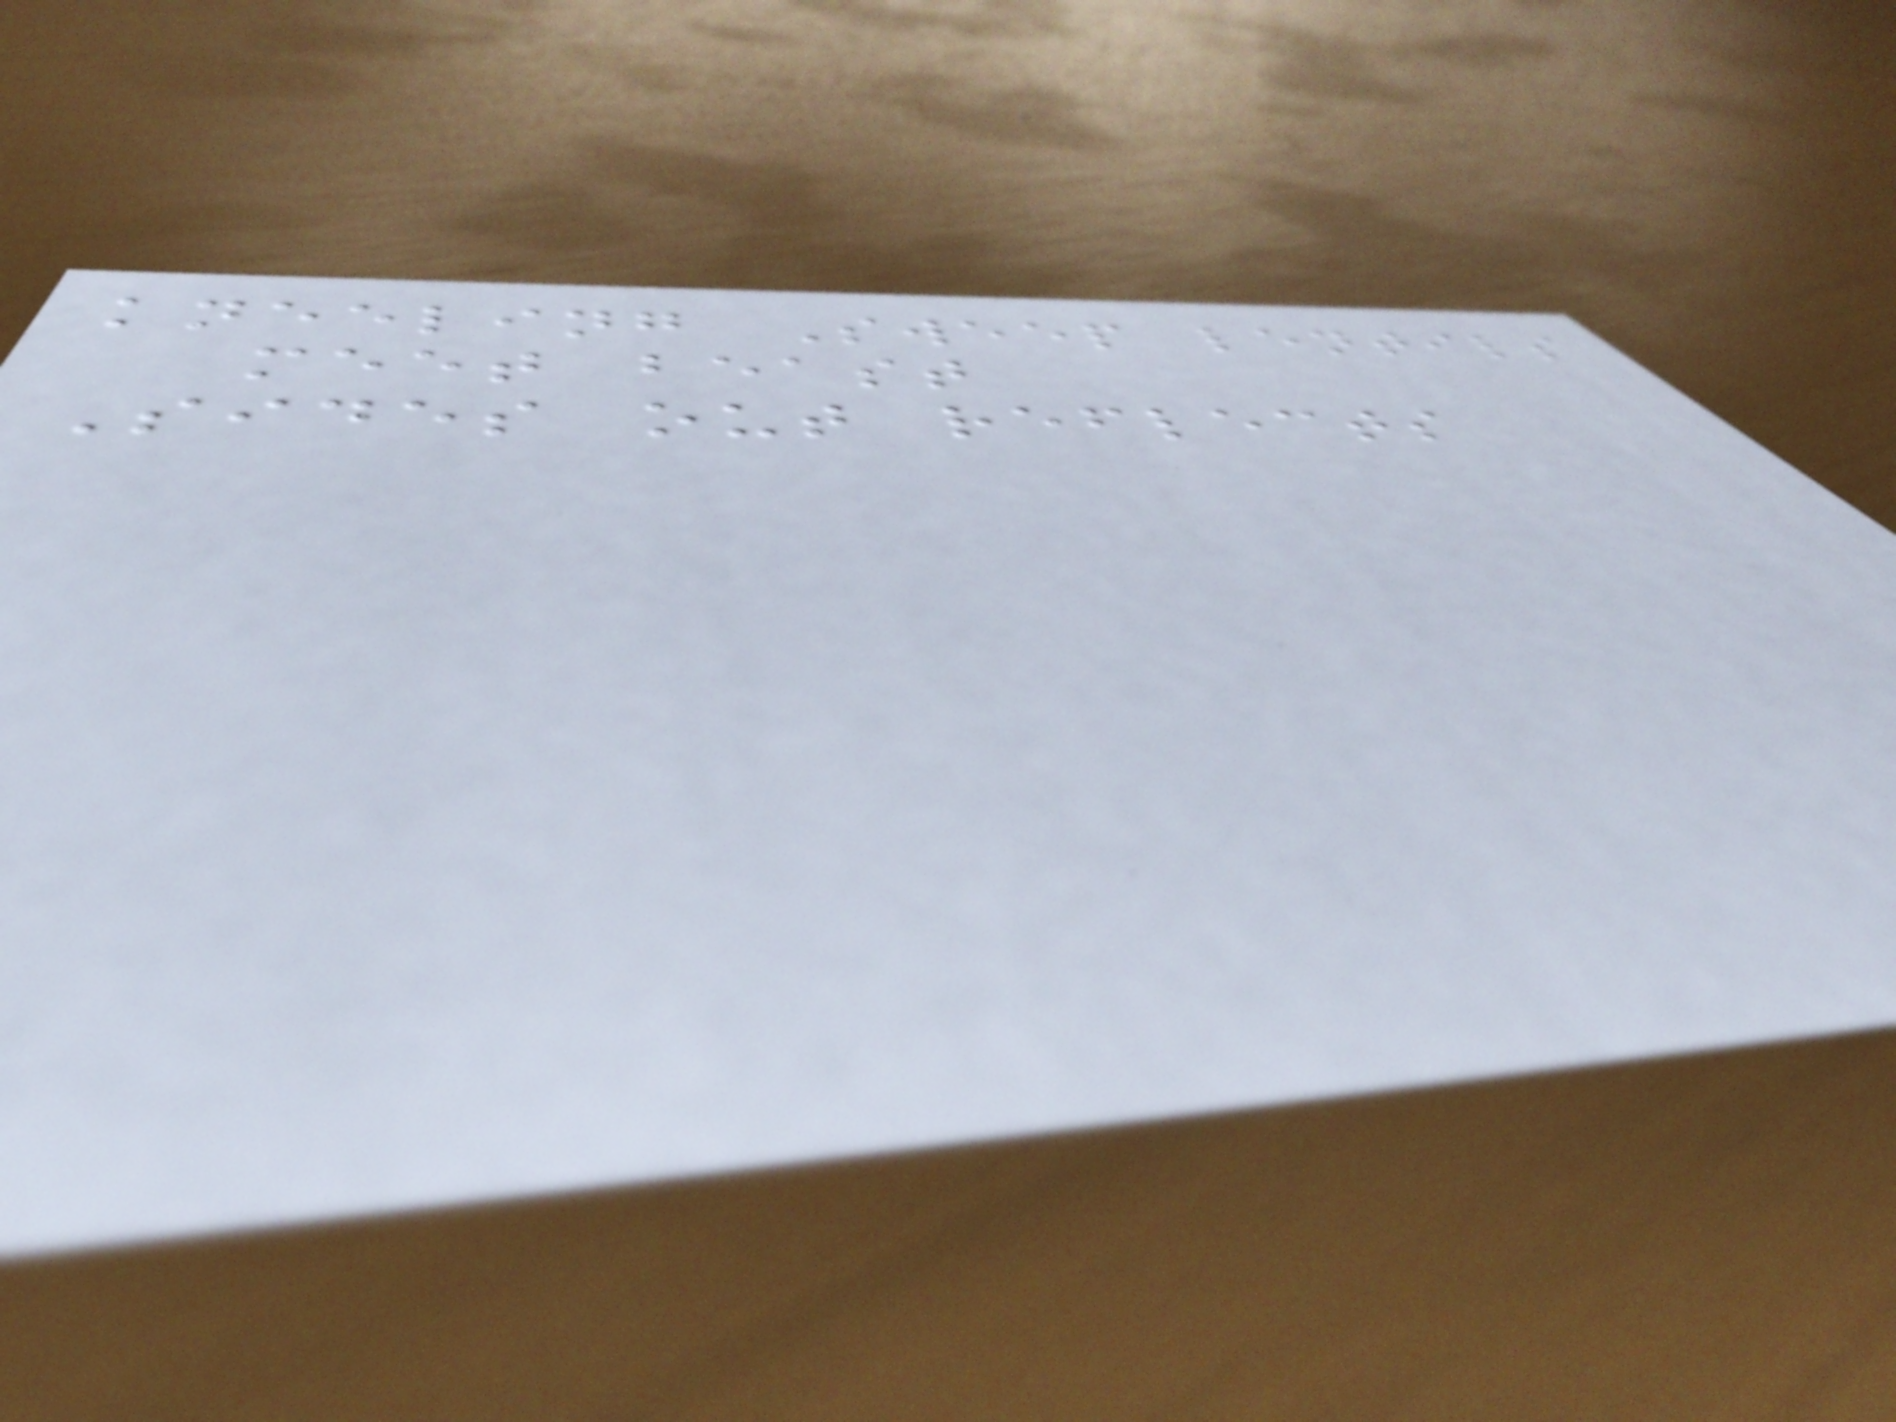kneeling Sweep lentils
meet beast
Sides out reflects
